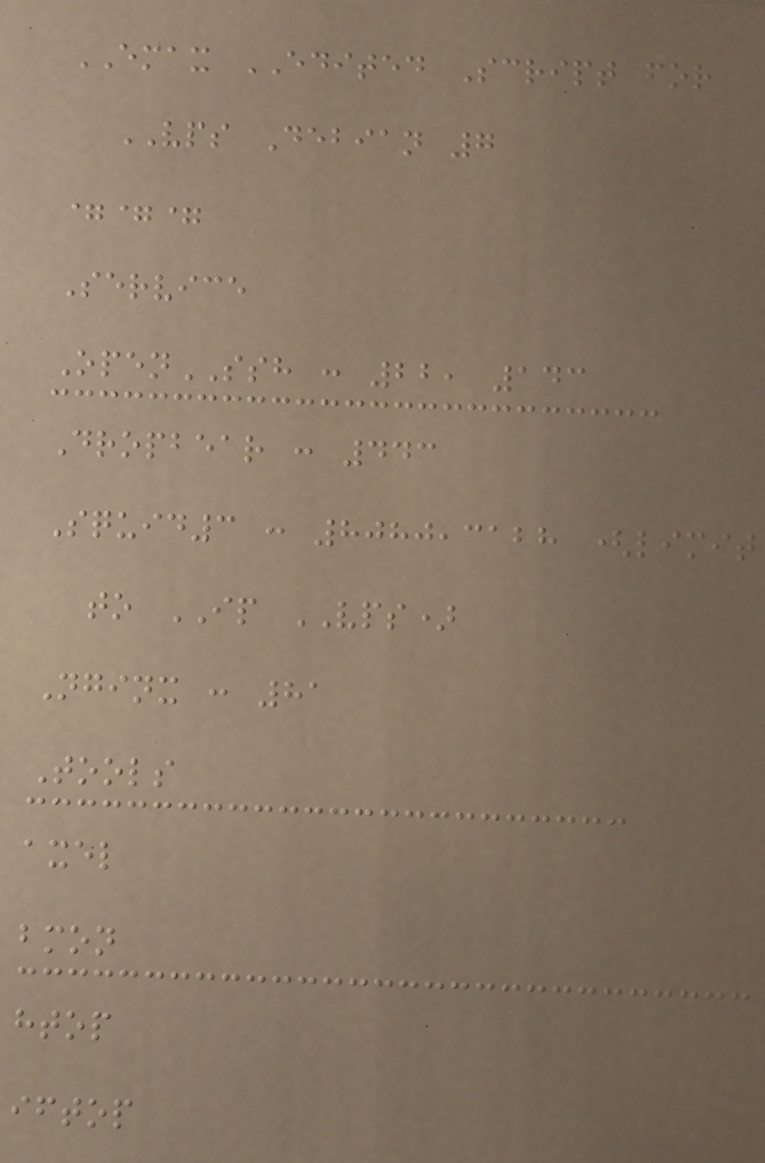EMAX EDITED Script for
VPS Debian 7
===
Service
OpenSSH : 22, 143
Dropbear : 443
Squid3 : 8080,3128 (limit
to IP VPS)
Nginx : 81
Tools
axel
bmon
htop
iftop
